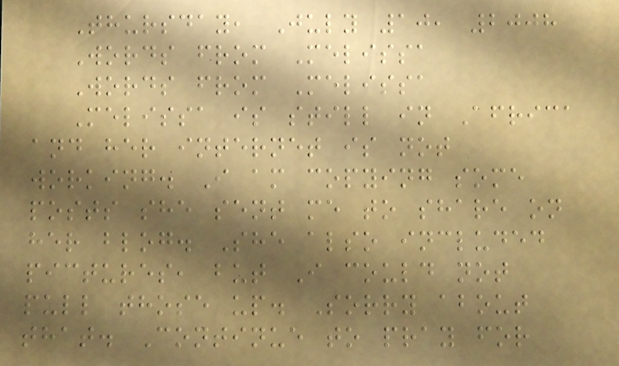Thursday, July 10, 2008
Words from Melissa
Words from Melissa
Melissa is still in Africa
and her internet is not
working. I am copying some
posts she sent me to share on
her blog. She also included
pictures, but I could not
pull those up. Sorry about
that. Continue to pray for
